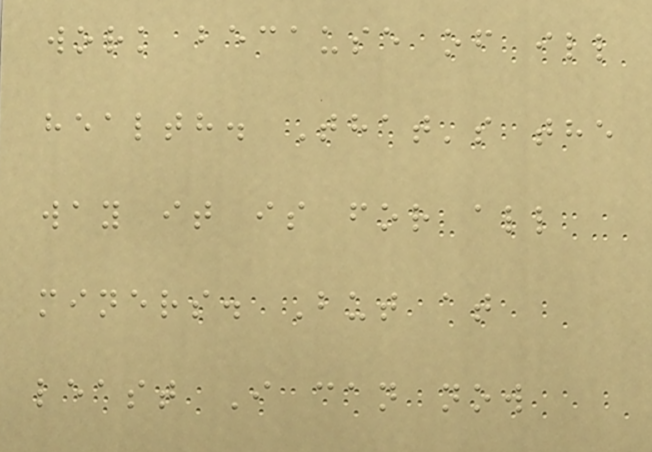work because of ill
health. That's the
way it is for all
miners. But at
least I can now
